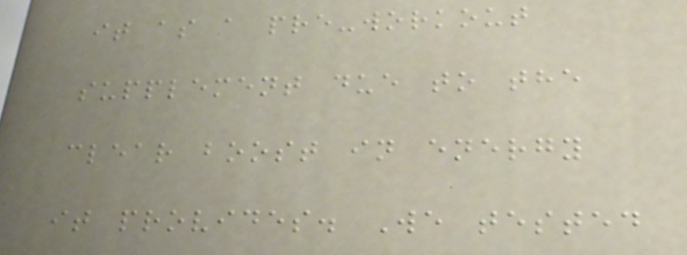it as a pre-workout
supplement due to the
clear boost in energy
it provides. We tested
